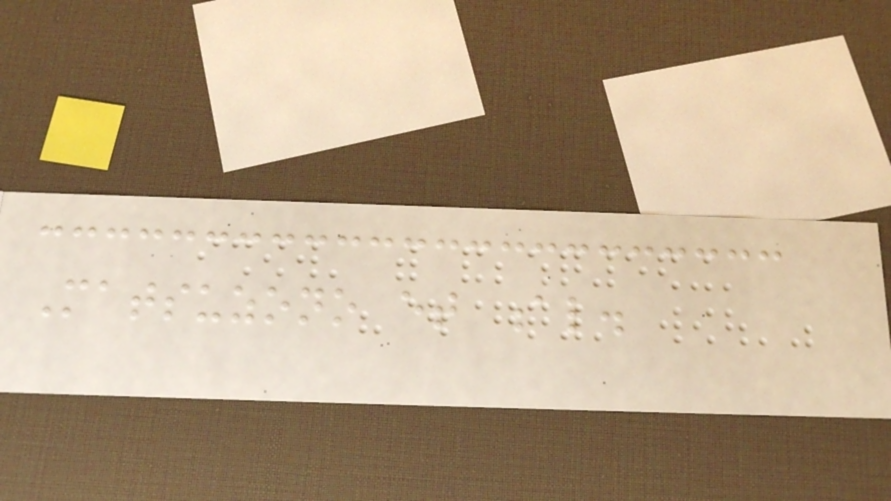Matsuzono et al.
